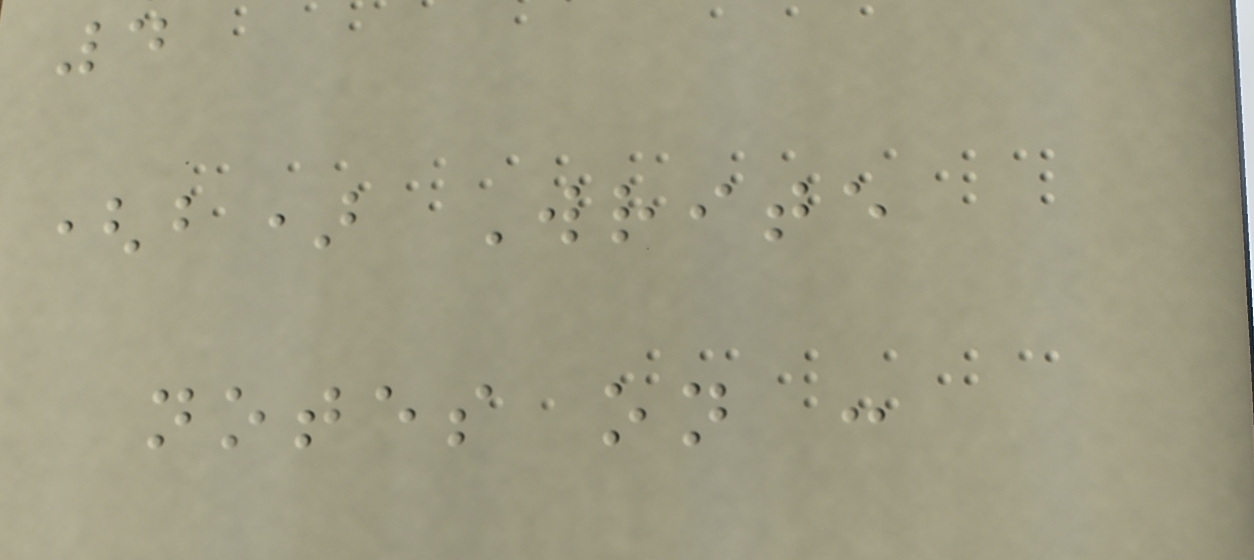4
(b) Write
notes on :
